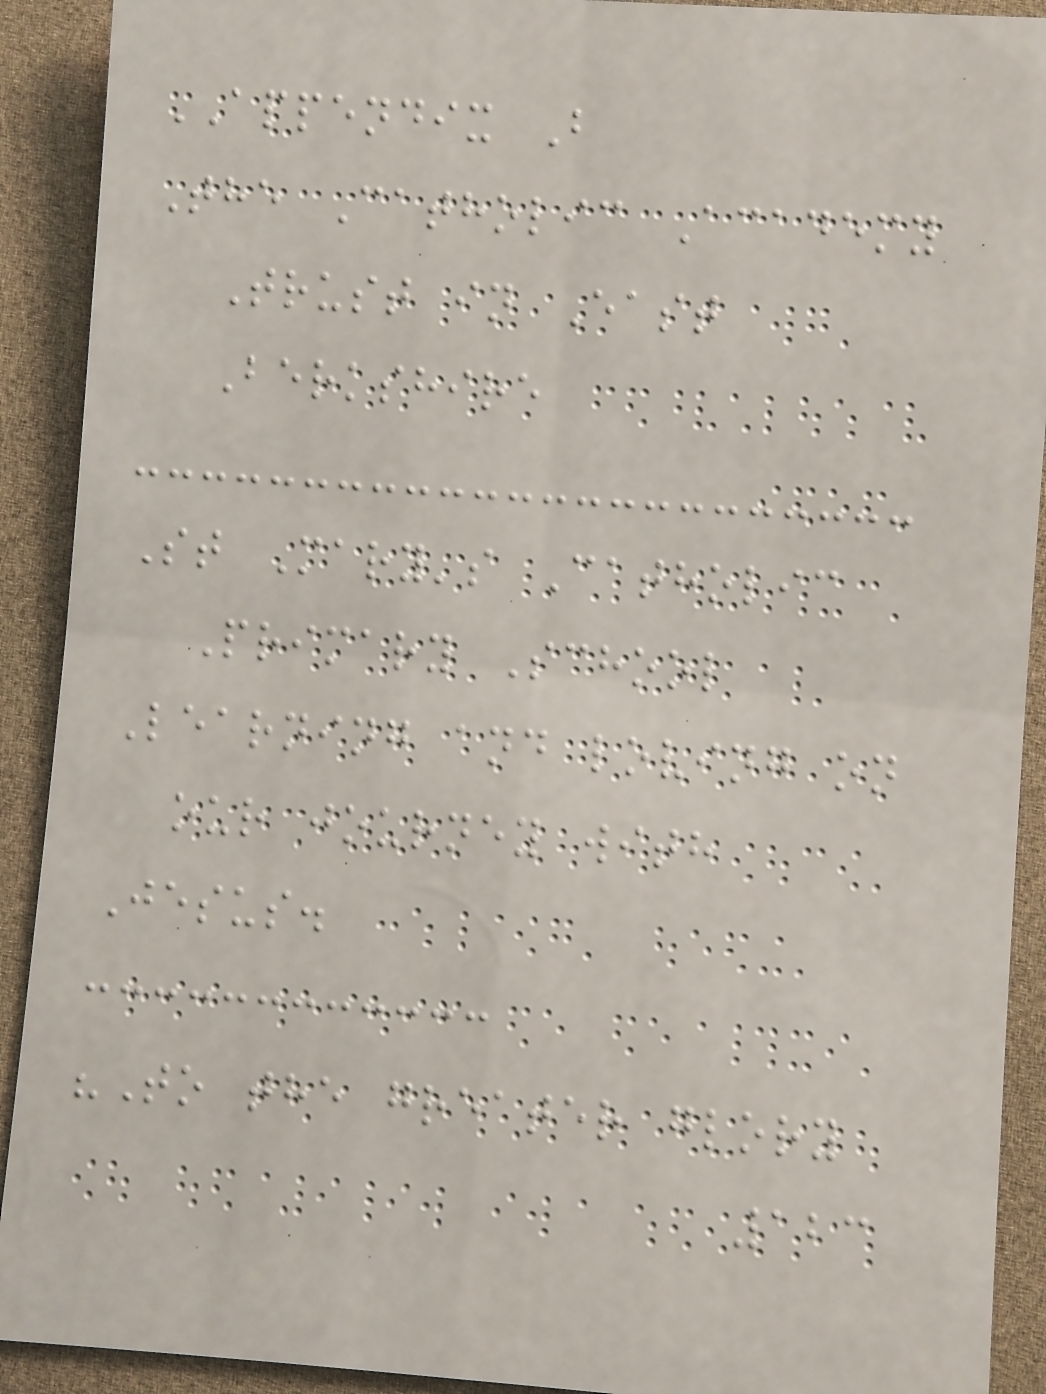APPENDIX B
The Catholic Academy
Trust in East
Berkshire
St Mary's Catholic
Primary School
Learning and loving on
our journey with
Jesus.
"To the greater glory
123
